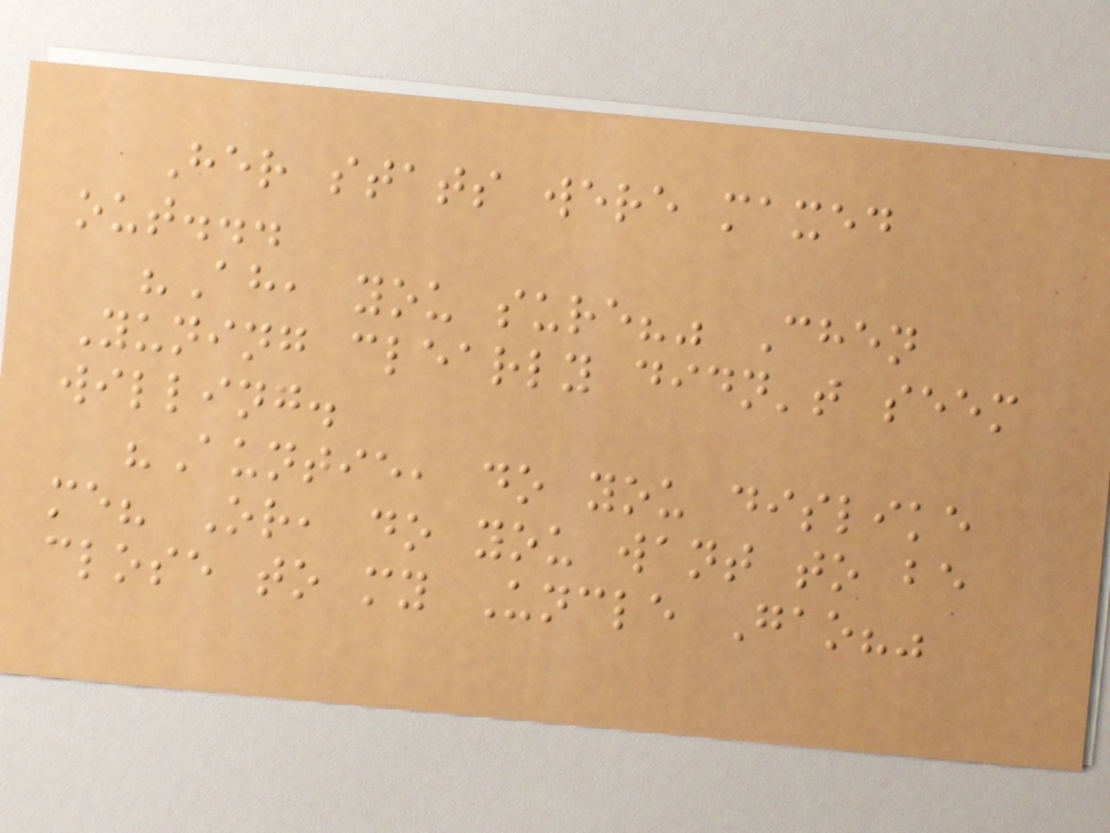Her stats were maxed
out...
"Ah, you sure?" Chen
Yuning clearly didn't seem
willing.
"Auntie, do you dislike
me? Or, do you want to be
close to my Uncle Gao?"
